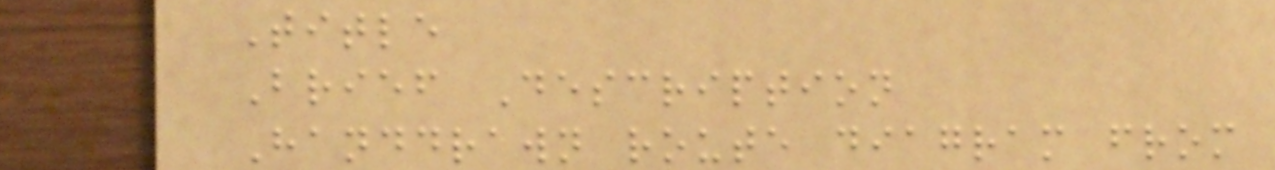Title
Brief Description
Handdrawn route diagram from
